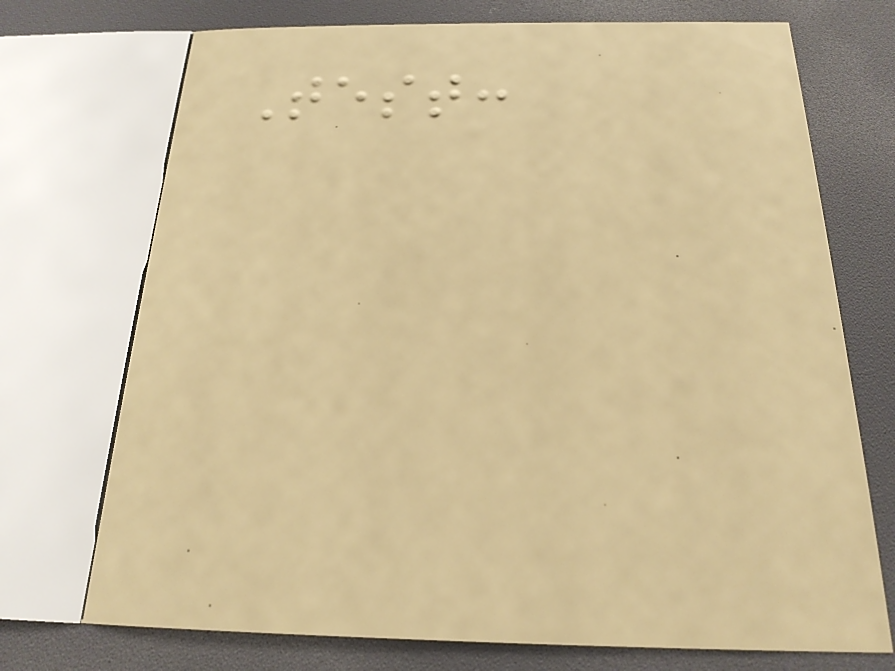Test:
